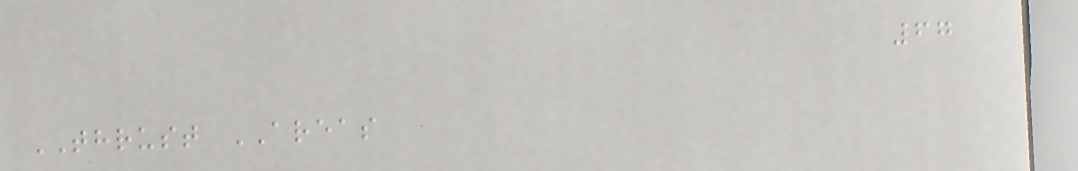67
THRUST AREAS
